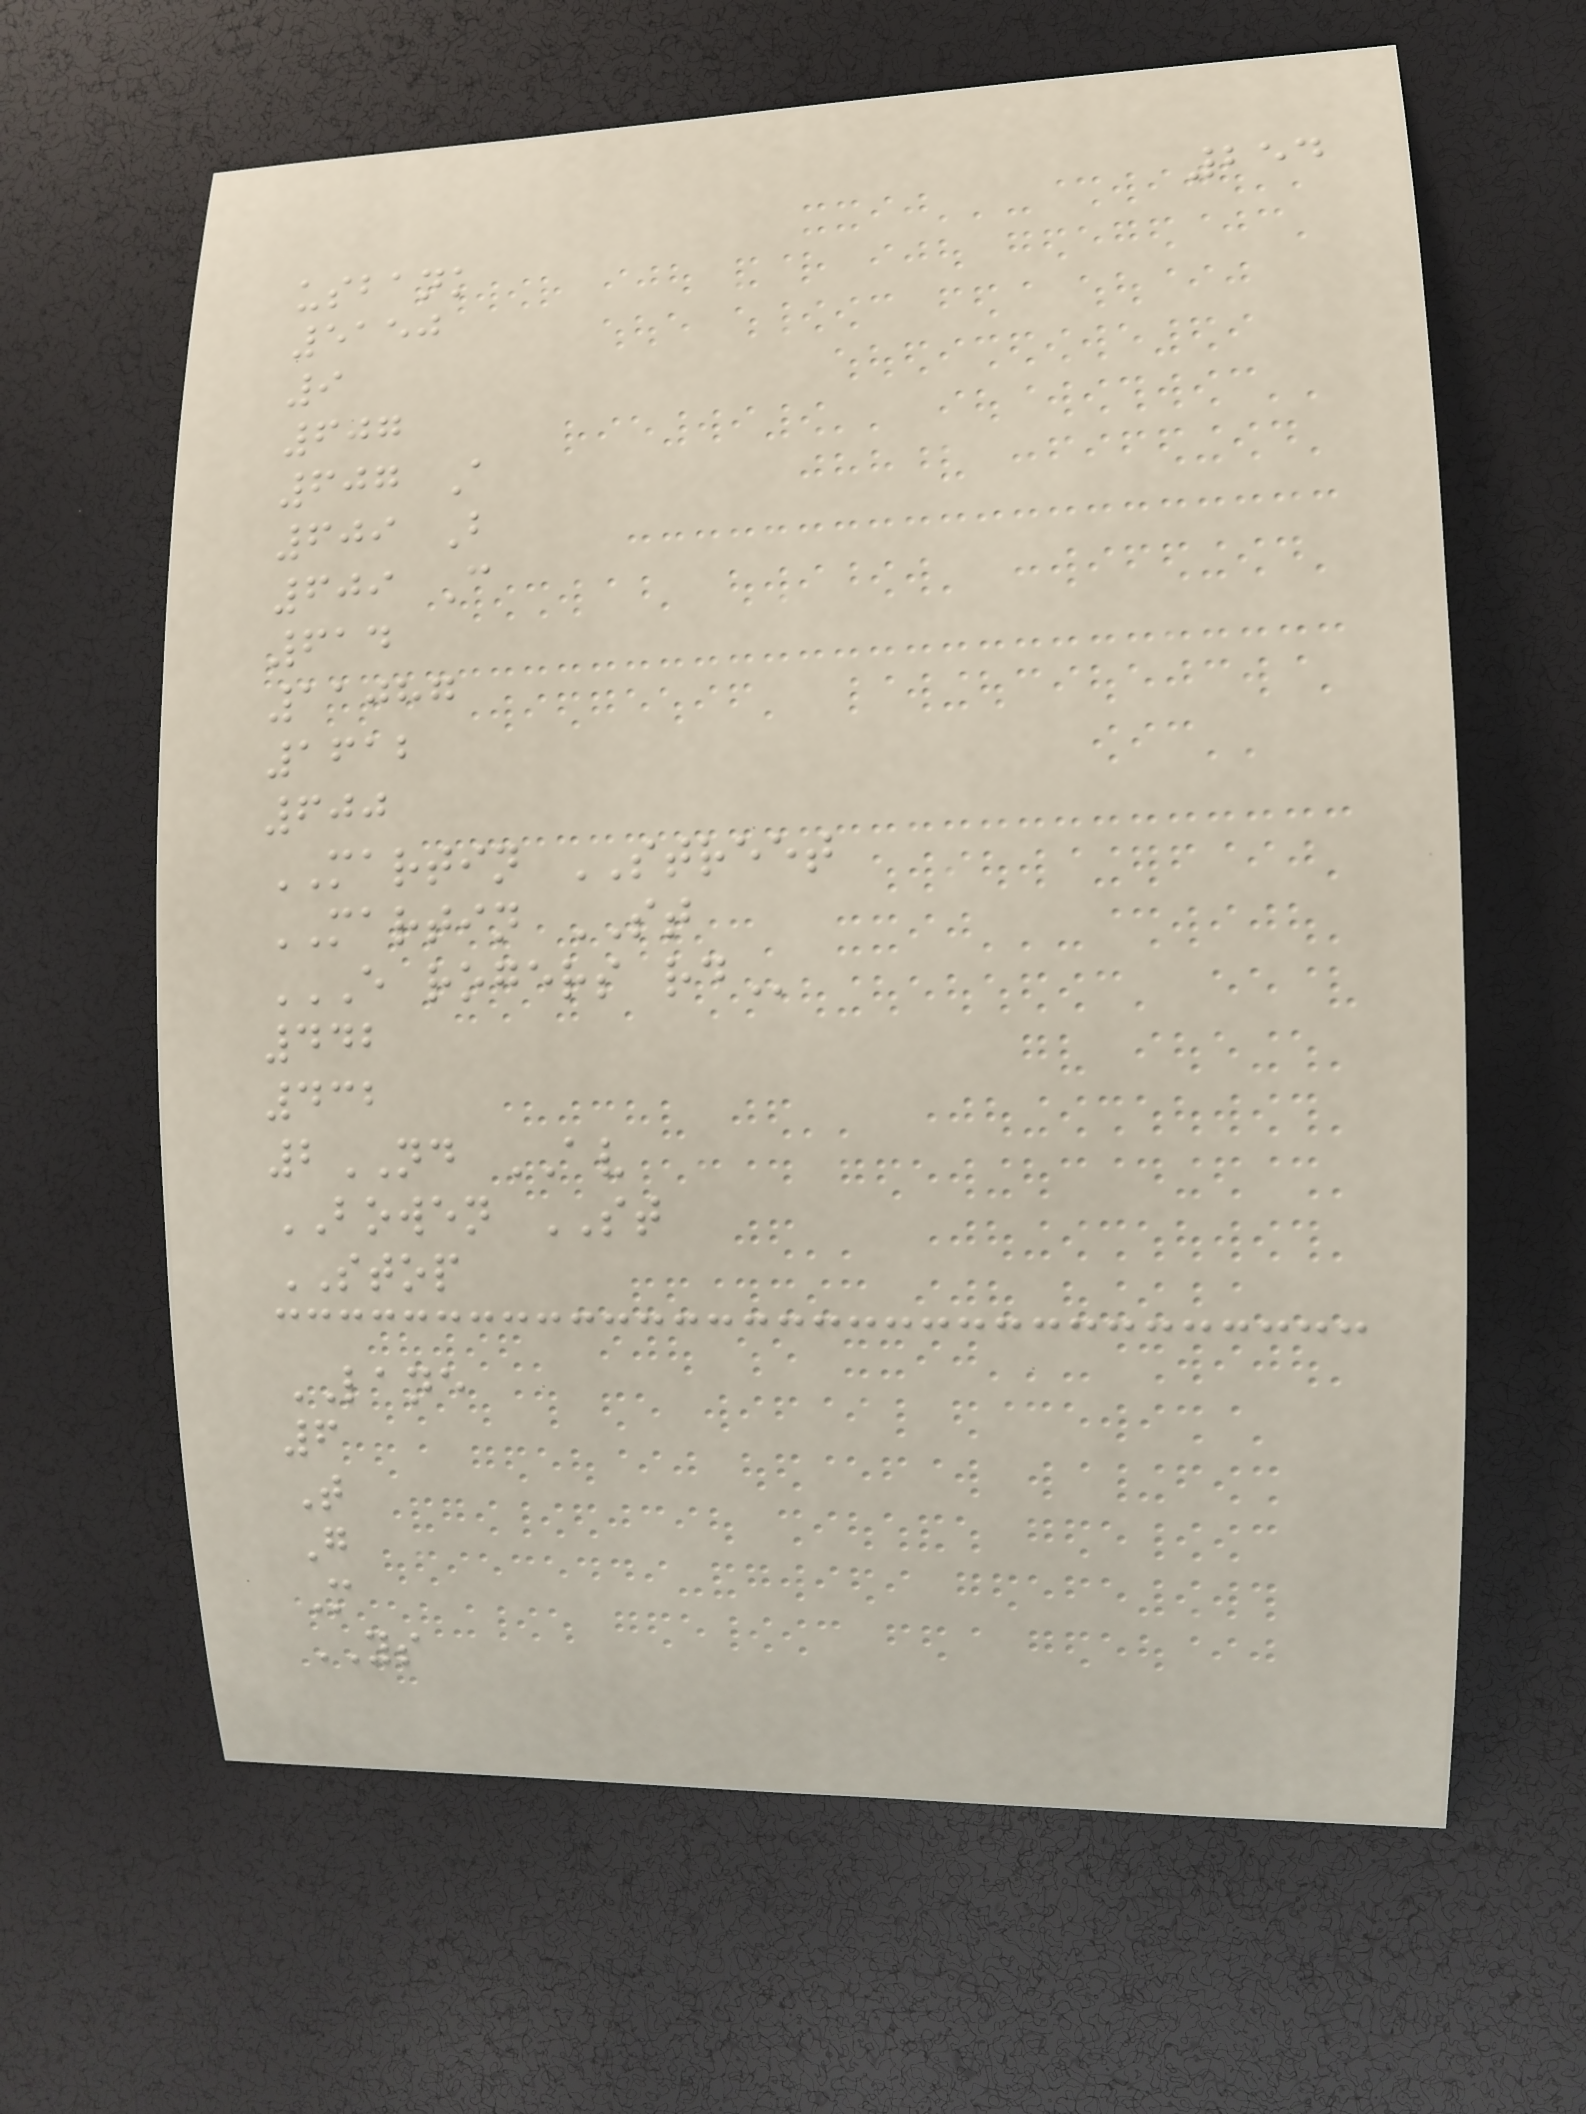254
usbank
5150
9
607
607 A
609 B
609 C
614
11087
1612
600
MARTIN STREET
MARTIN ST
E ROGERS RD
442
432
2ND AV
BOWEN ST
STOP
LANE
6
T
G
M
YS
